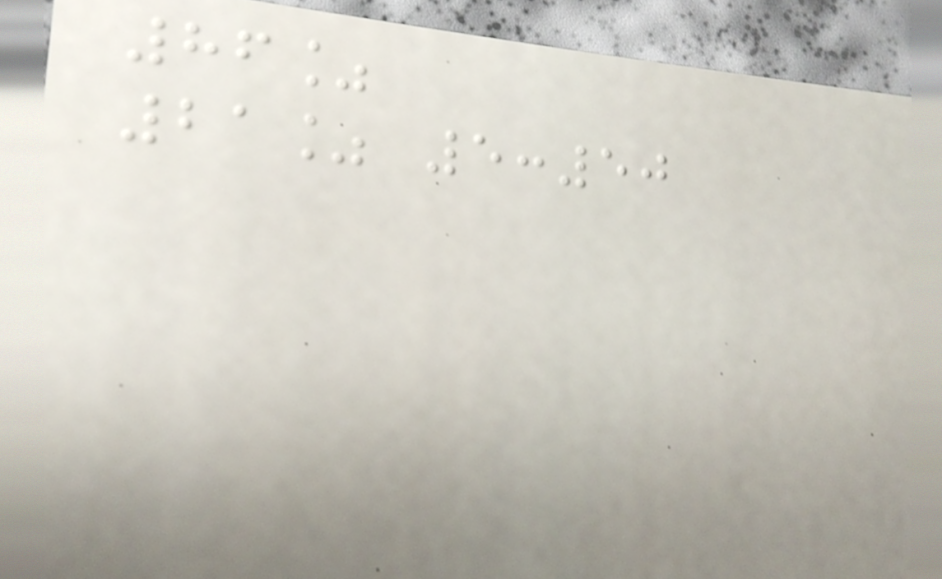86%
21% 5:50
